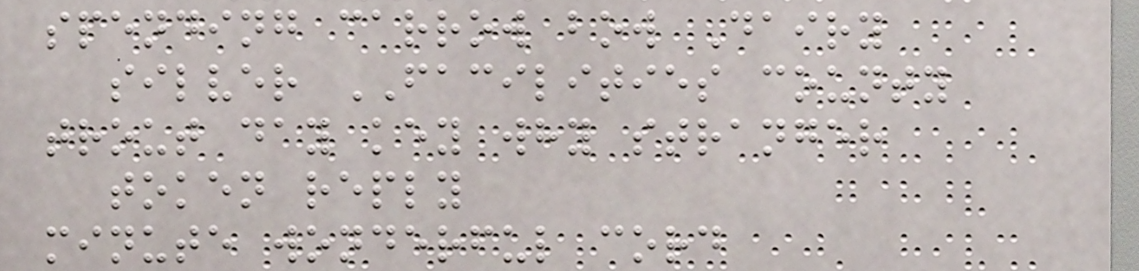spending carrow bow Dairy
silver FACILITIES county
trout day key why stranger
token reply
minute wonderful cord
